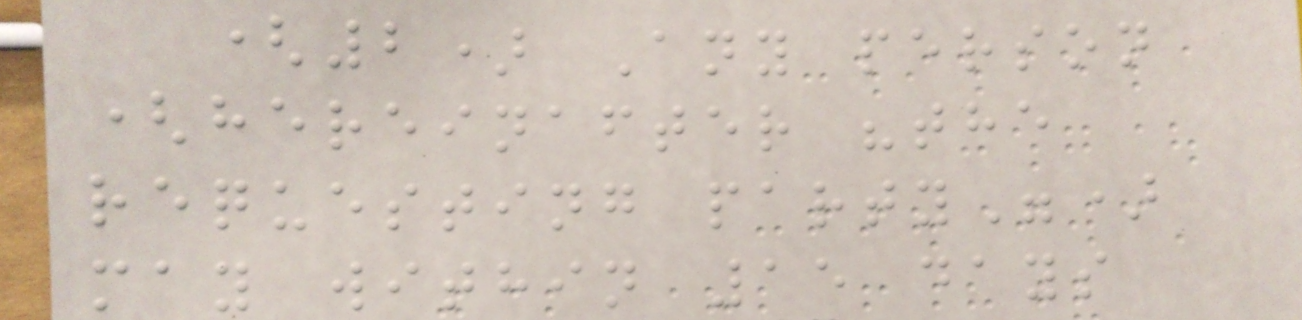(2) Any person
(hereinafter "the
requesting party")
may within 15 days
